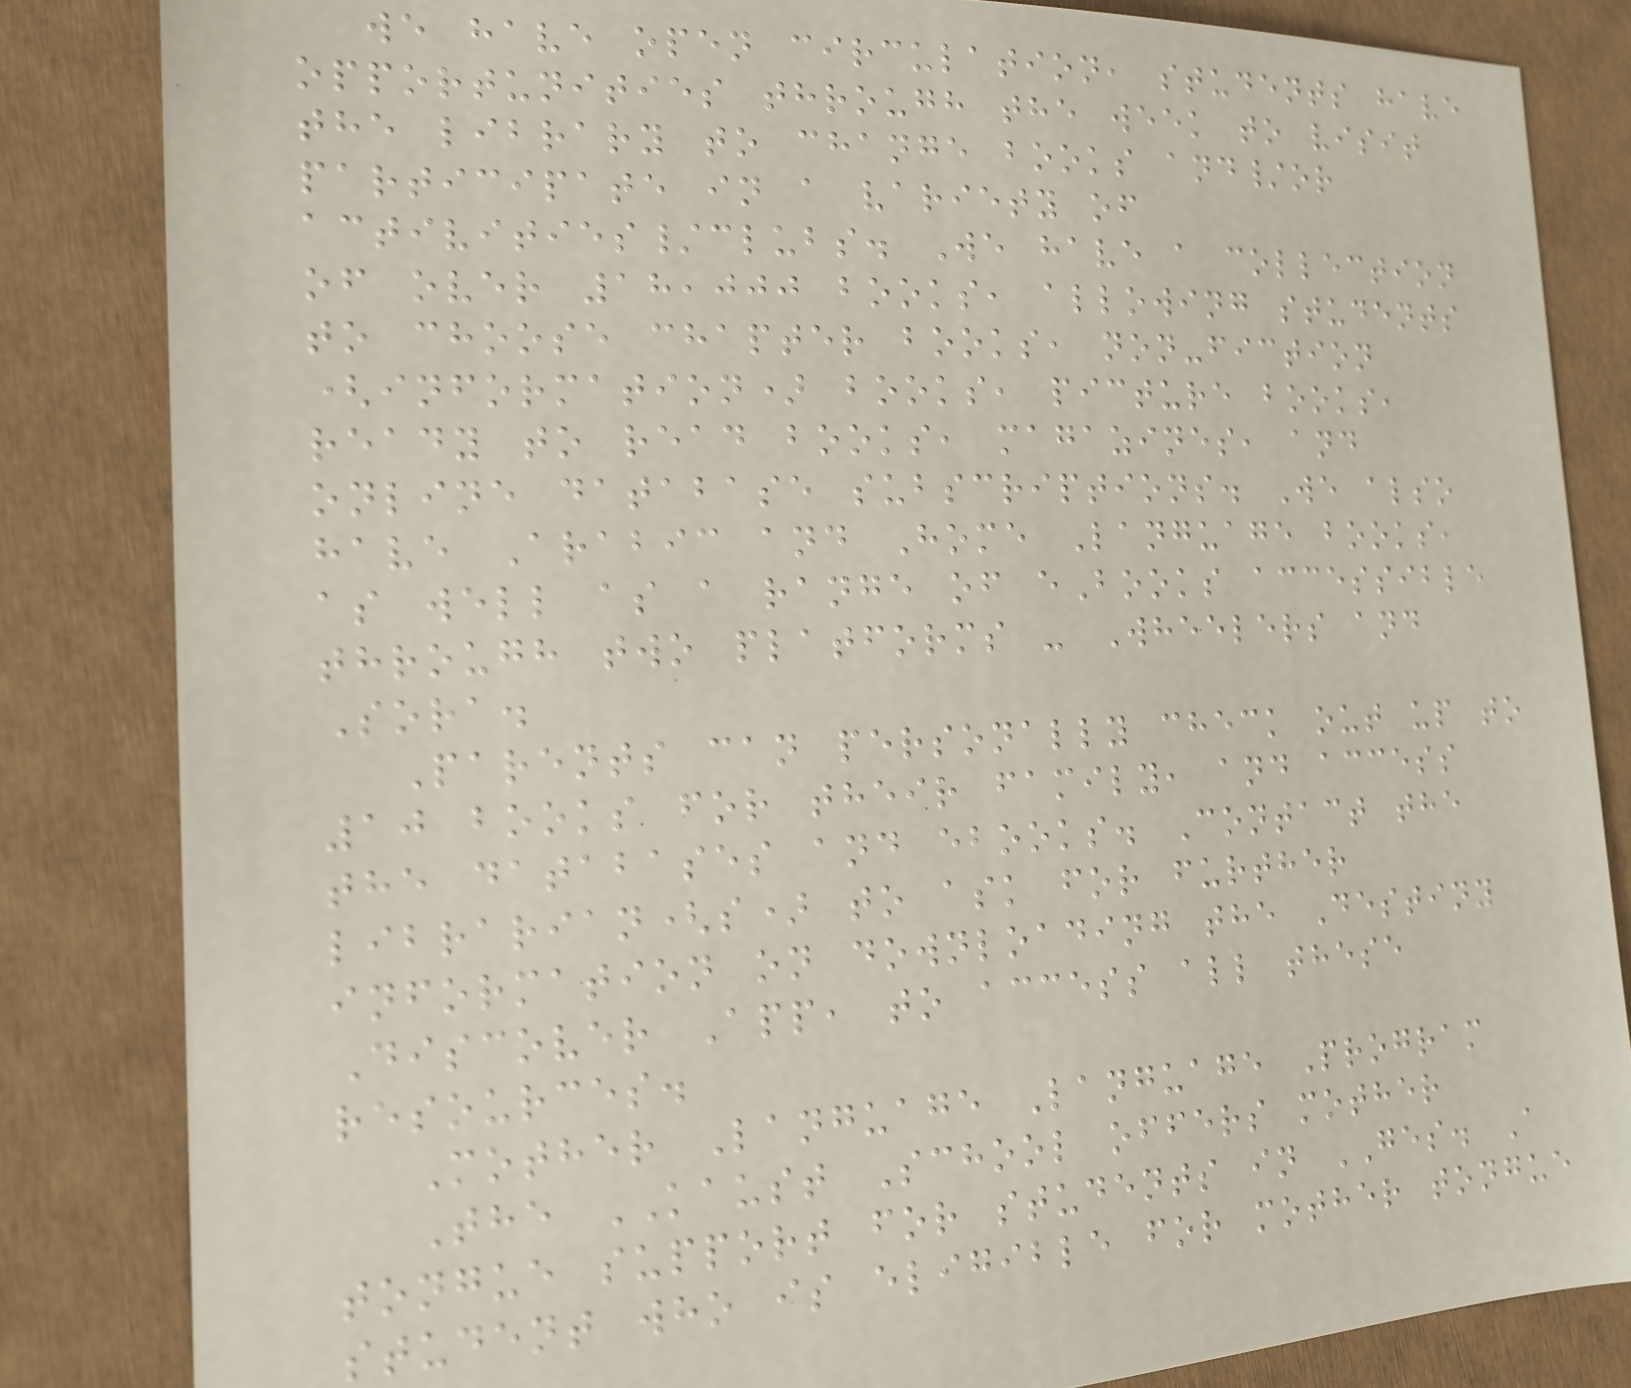we have open circulation, students have
opportunities through the week to visit
the library to change books and/or
participate in a variety of
activities/clubs. We have a collection
of over 18,000 books, allowing students
to choose chapter books, non-fiction
(information) books, picture books,
ready to read books, magazines, and
online database subscriptions. We also
have Arabic and Home Language books,
as well as a range of eBooks accessible
through two platforms - Wheelers and
Sora.
Parents can personally check out up to
10 books for their family, and access
the databases and ebooks. Contact the
librarian(s) to ask for further
information on downloading the Destiny
Discover App, to access all these
resources.
Mother Language Language Program
The KAUST School offers mother
tongue support for students in GES. A
student who is eligible for mother tongue
